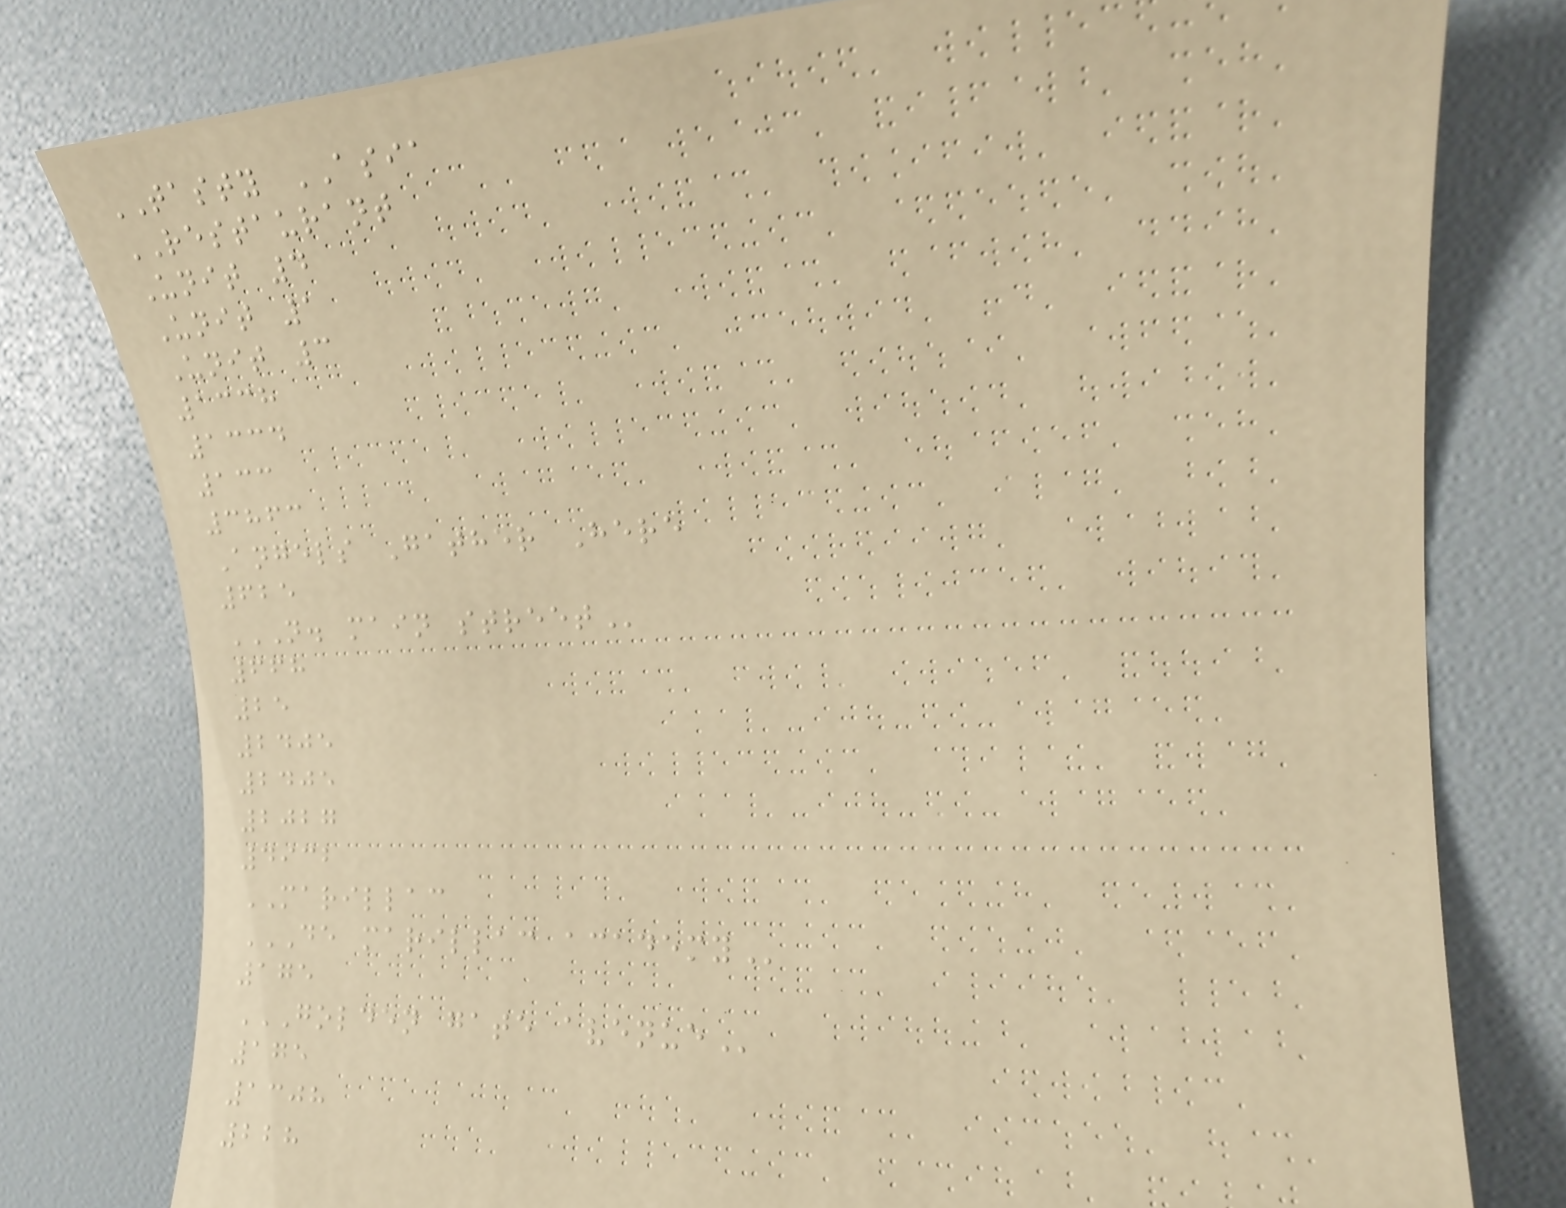TASTY ASIA
RESTAURANT
Unit 4
Unit 1
Unit 3
1338
1334
133
3863
Angels Gather Here
625
N. MAIN STREET
668
25
2405
2405
2027
4932
MARILLAC
DE MARILLAC ACADEMY
175
GOLDEN GATE AVENUE
175
1308
228
